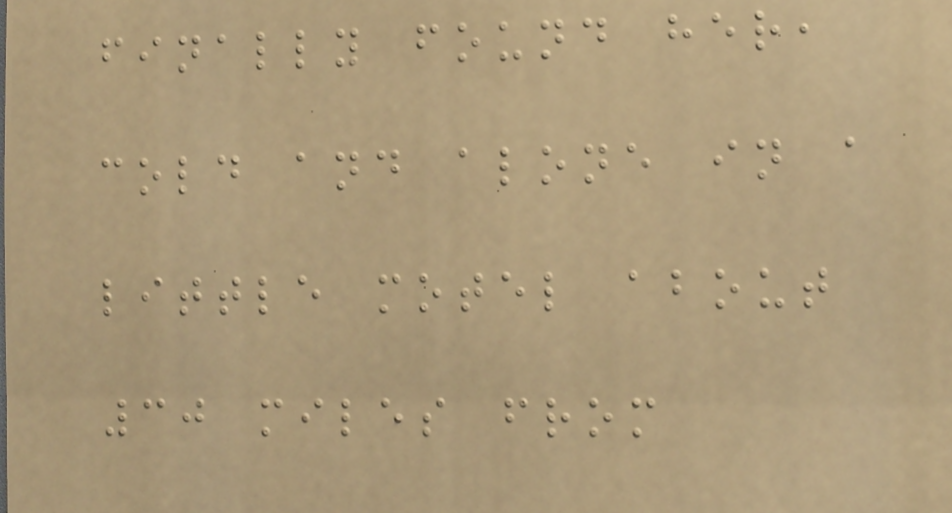finally found her,
cold and alone in a
little motel about
30 miles from
